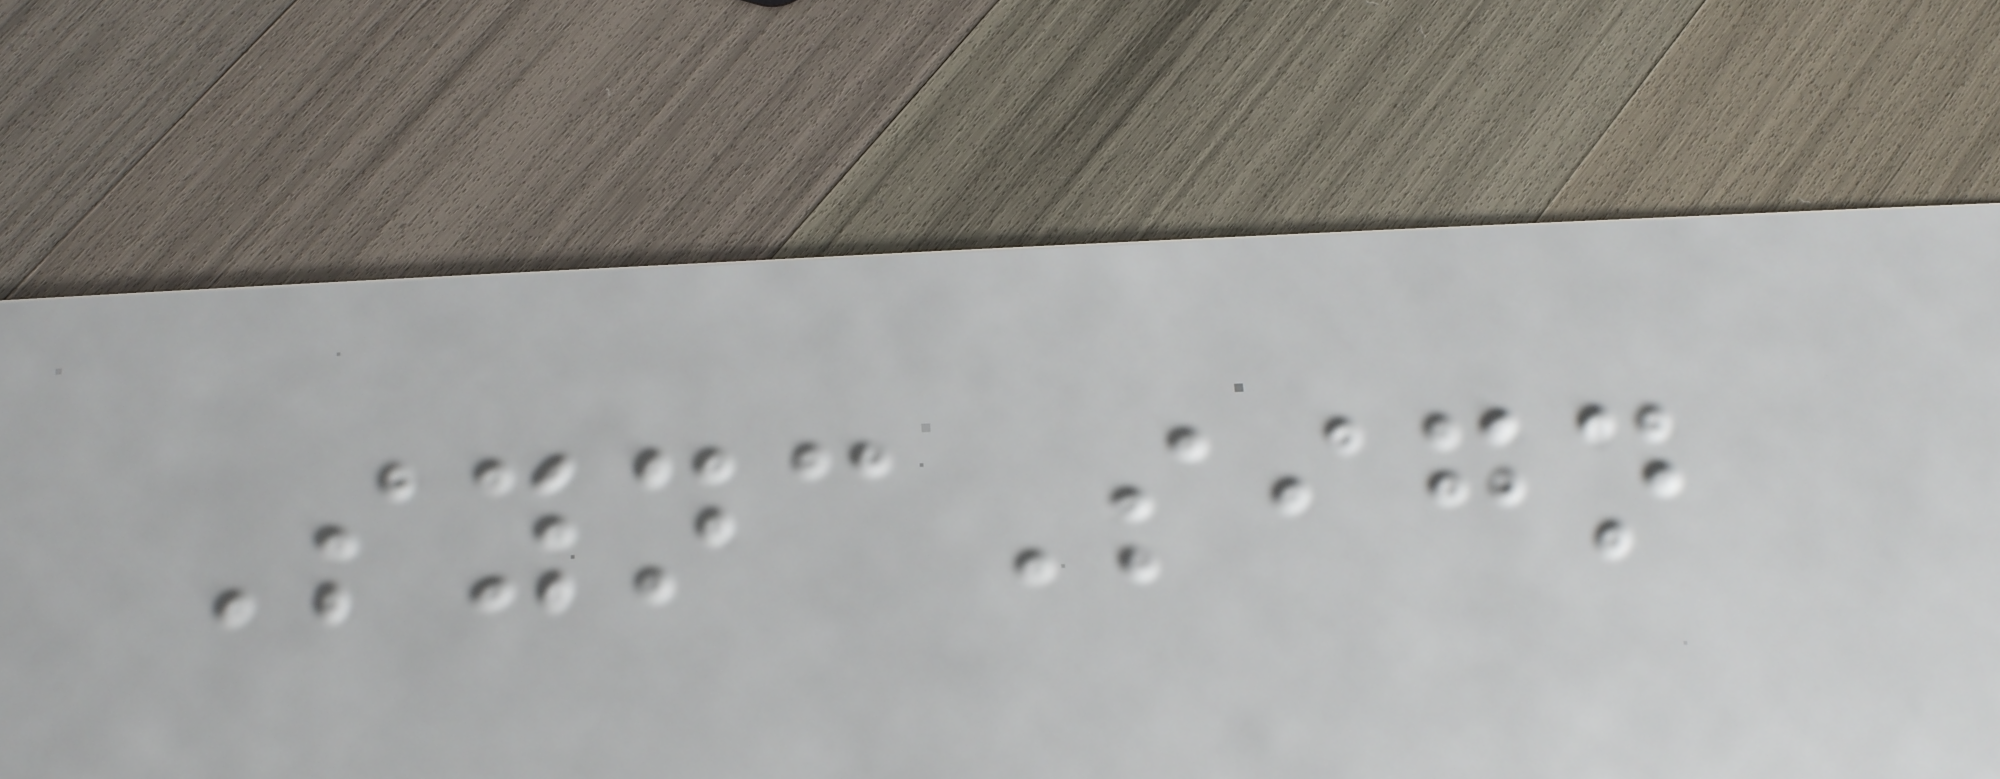SyncSign
